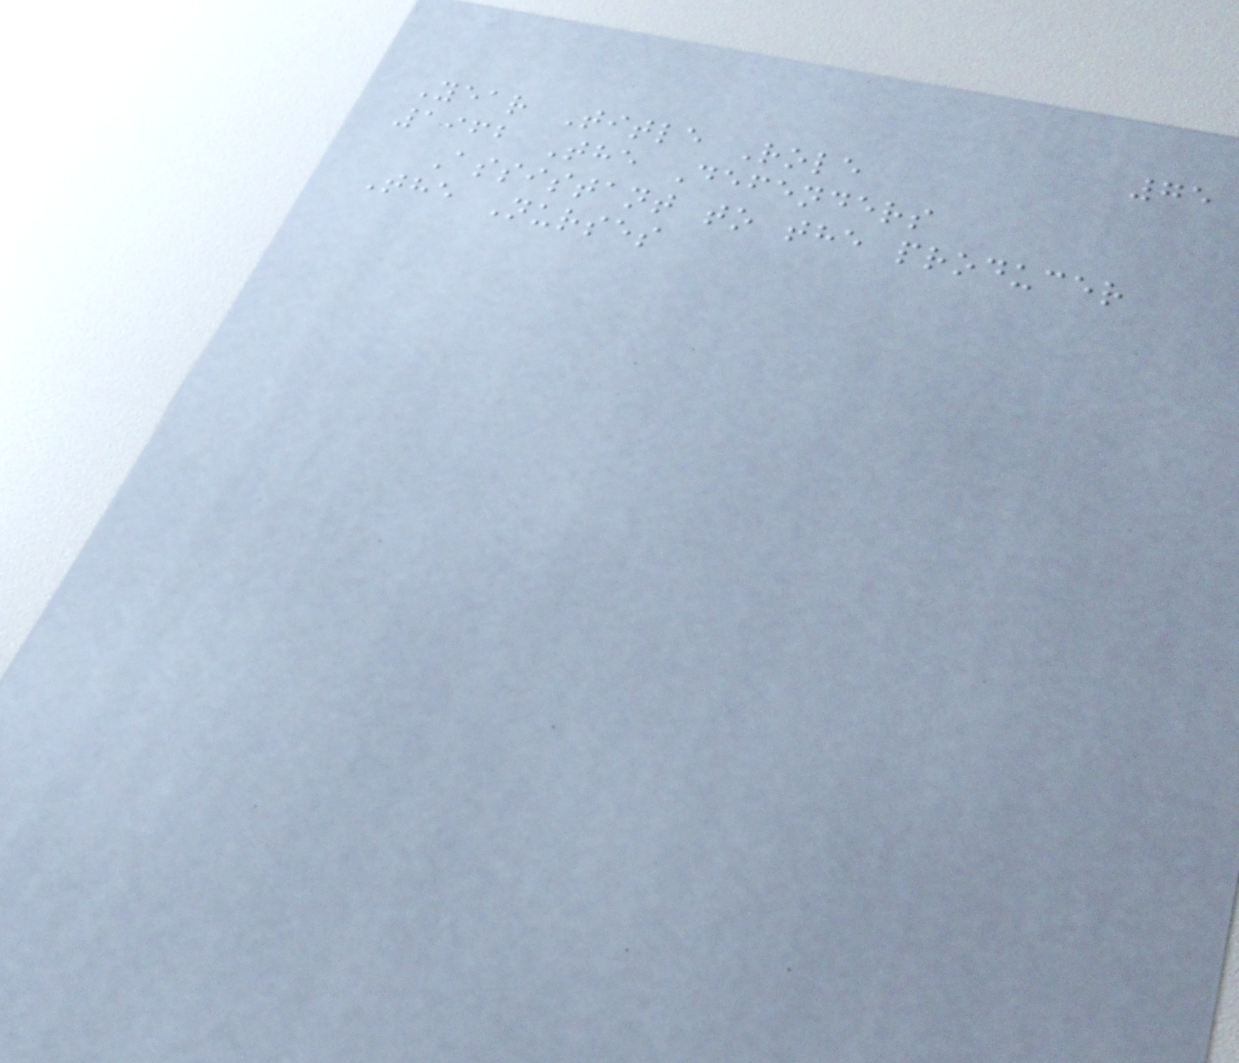75
Year Title Role
1962 The Defenders
Assistant to the producer
The Nurses
